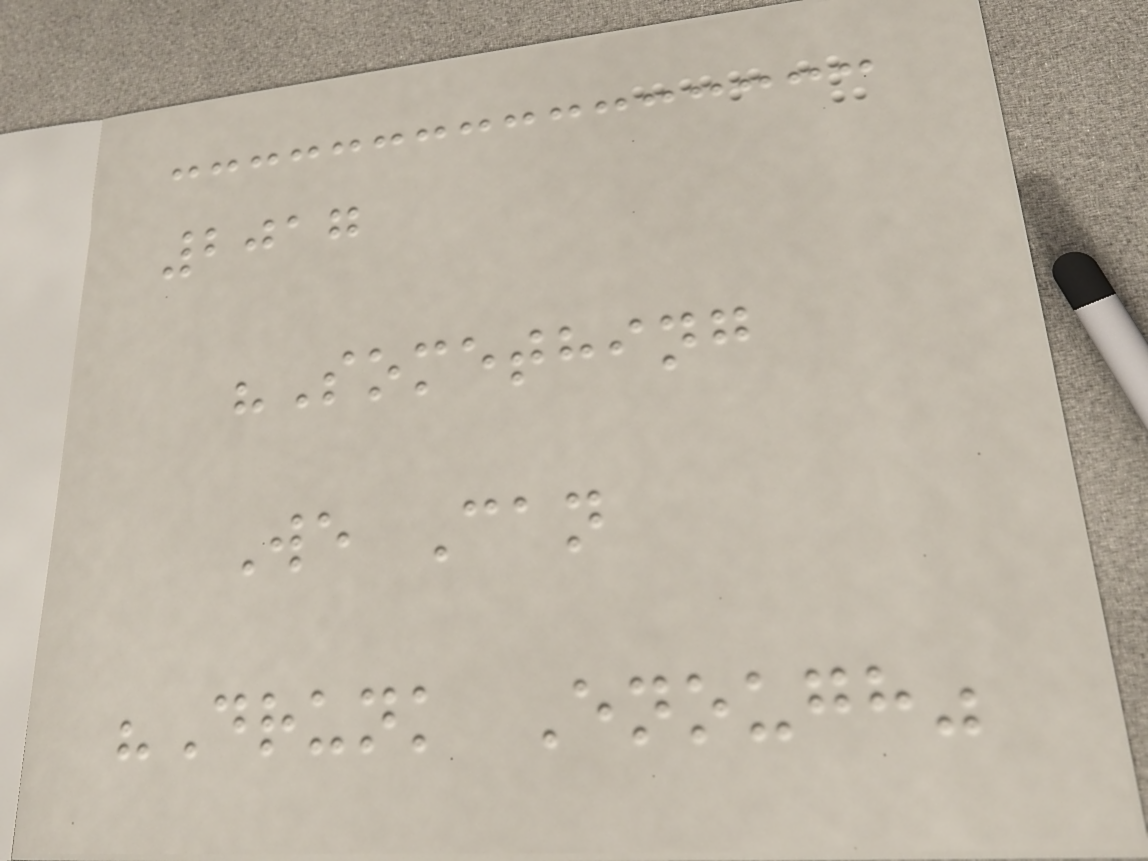2017
"Something
We Can
"Drunk Enough"
